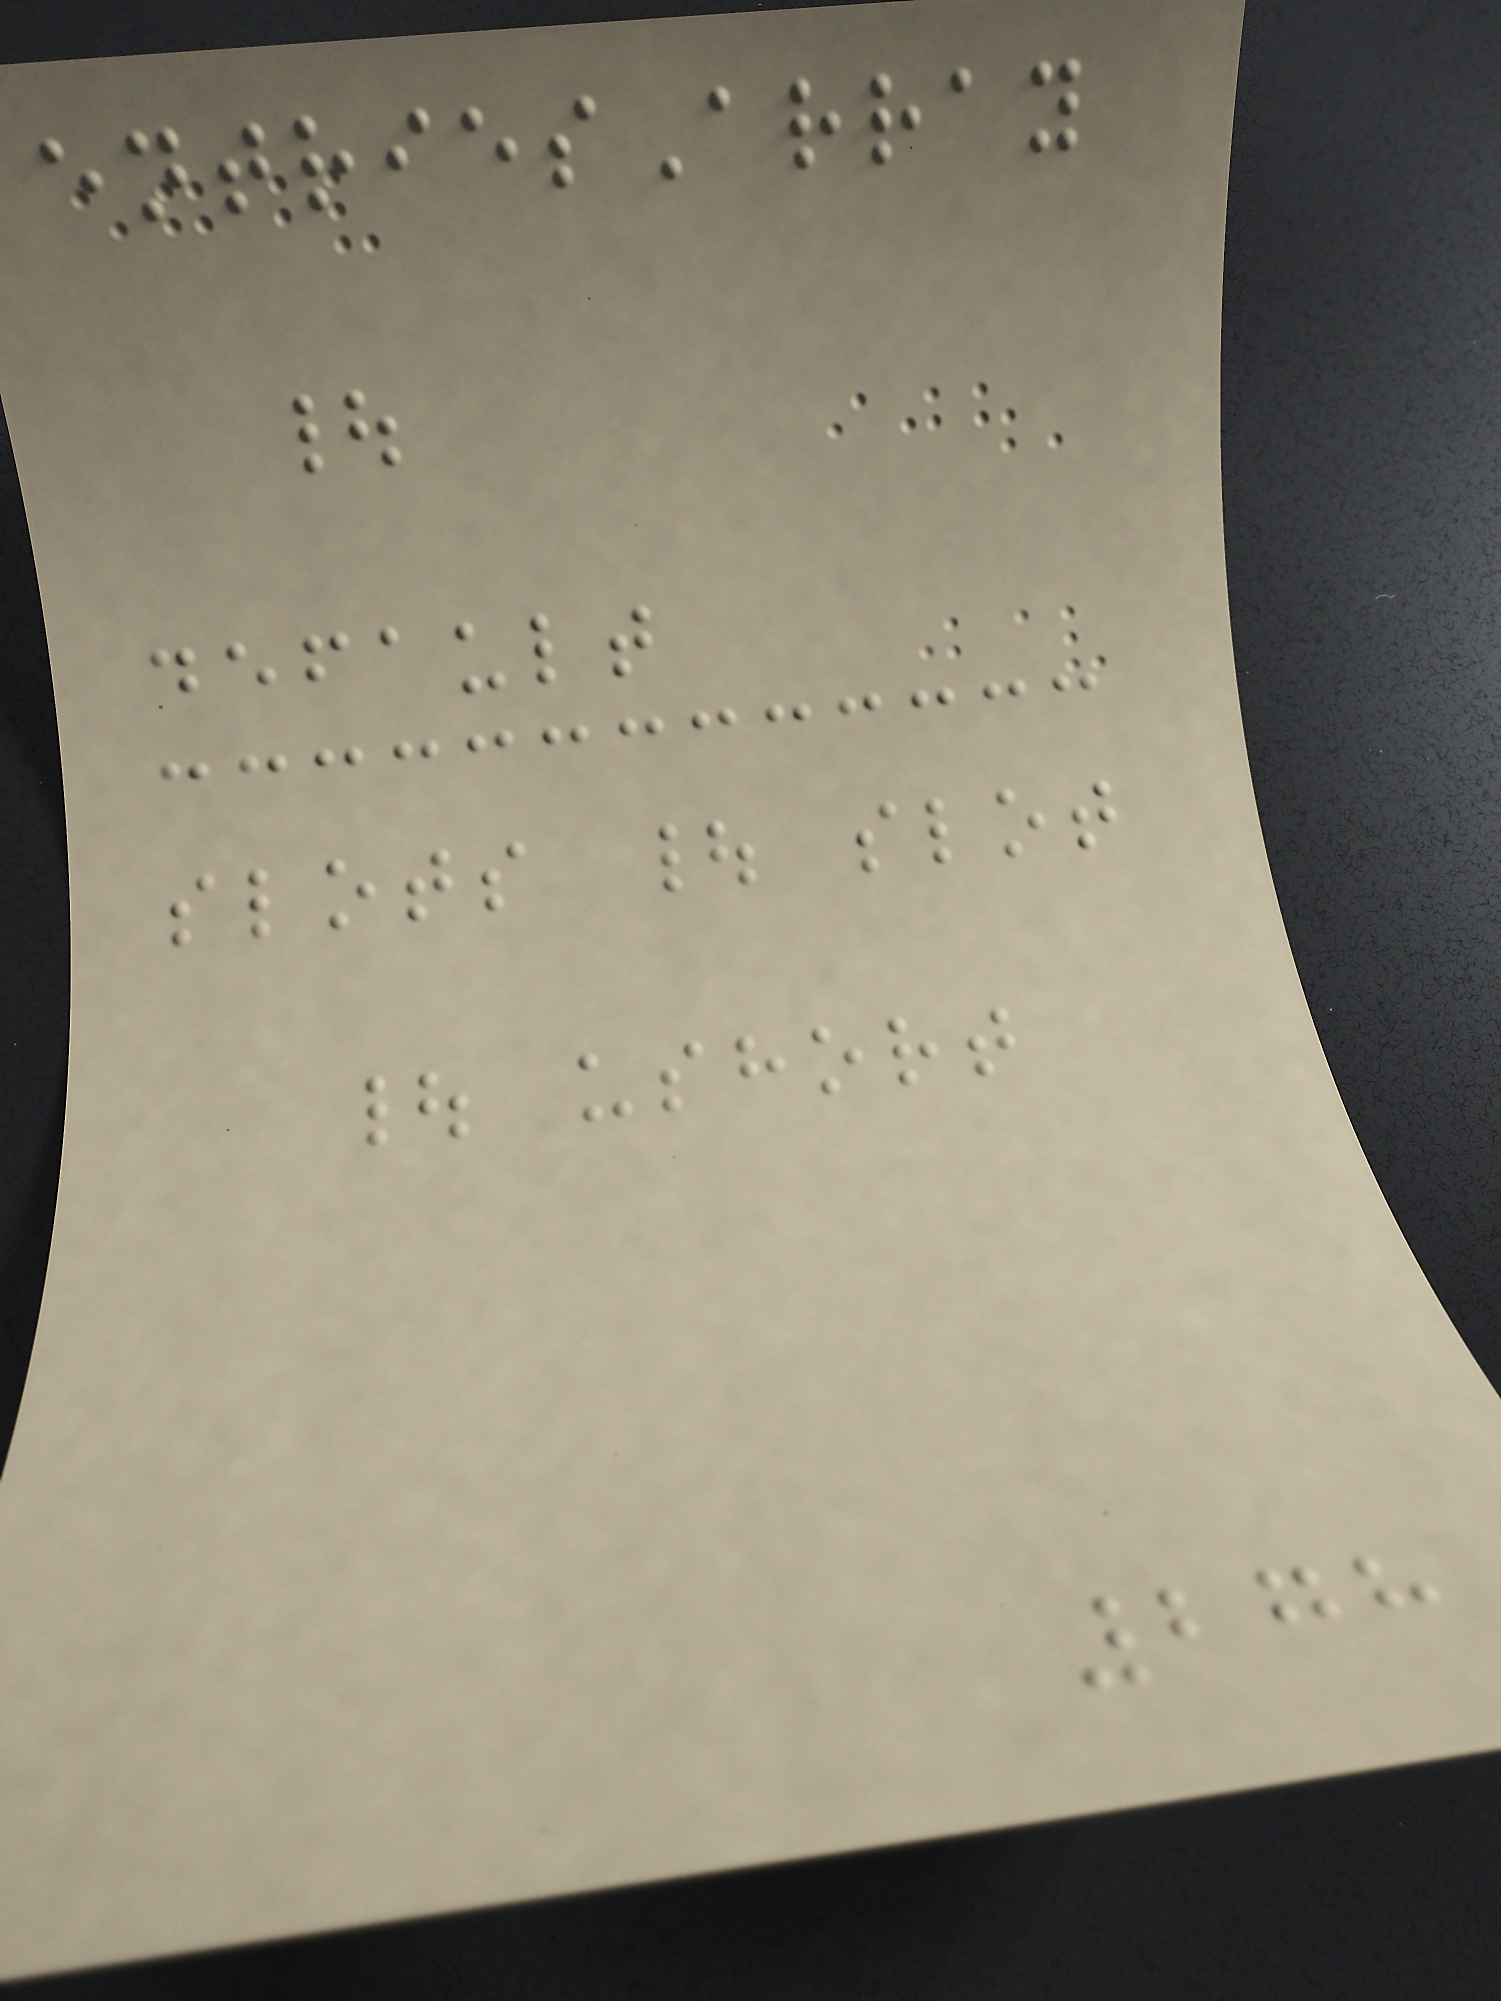entriesArray
|
default
slots | slot
| ushort
278
